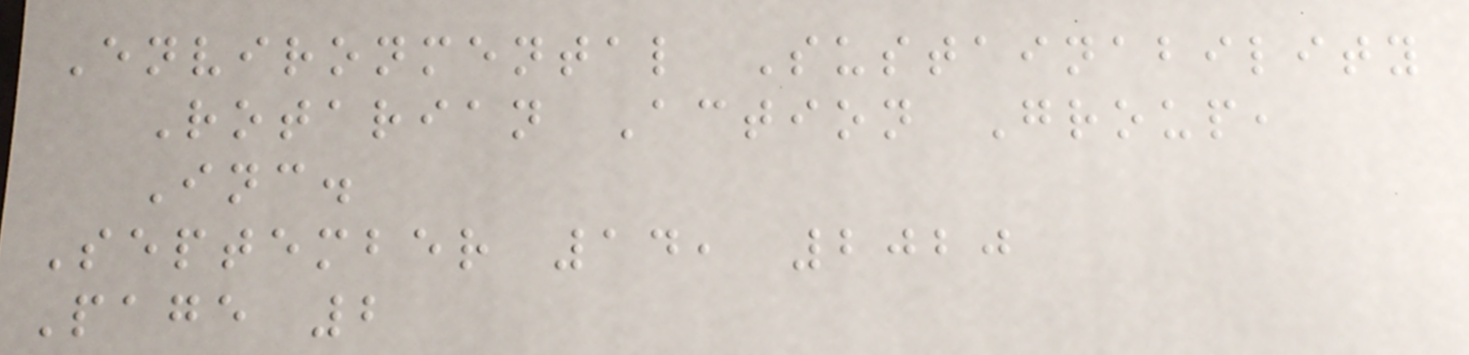Environmental Sustainability
Rotarian Action Group,
Inc.
September 14, 2020
Page 2
